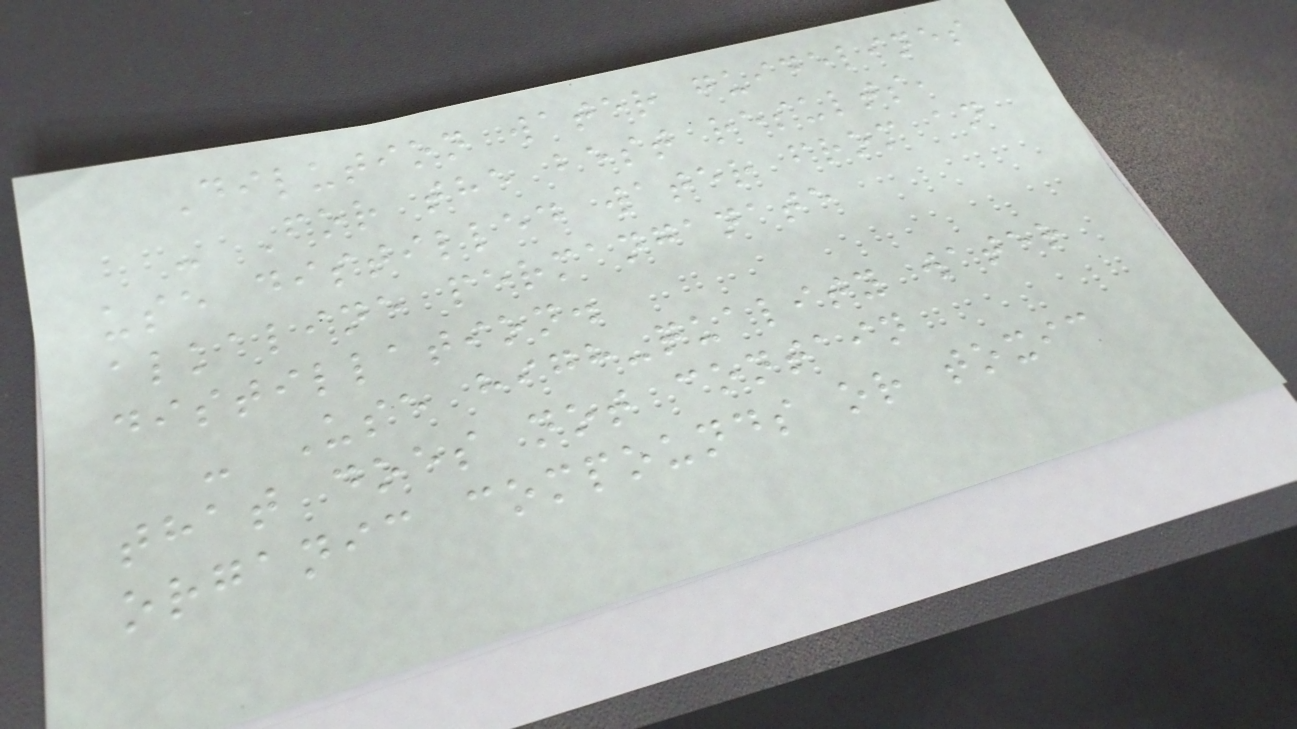Dilution water guidelines
- For the best results,
use distilled water from an
alkaline permanganate
distillation.
- Use high-quality water
that does not contain
organic compounds or toxic
